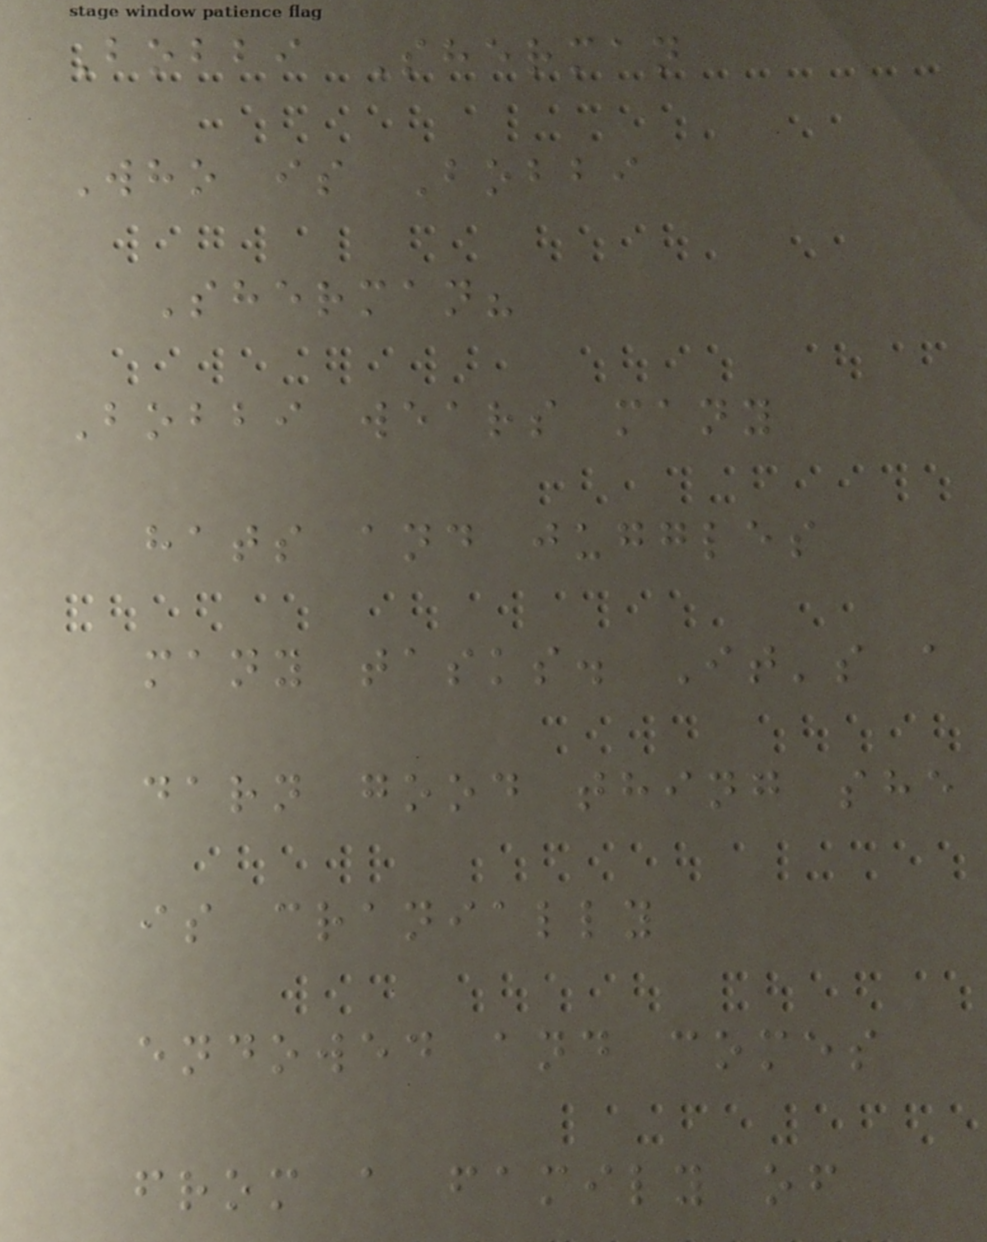Bobbi Sherman
Who is Bobbi
Sherman?
Bobbi wears many
hats and juggles
many tasks. It's a
darn good thing she
is cranially
endowed and comes
from a family of
